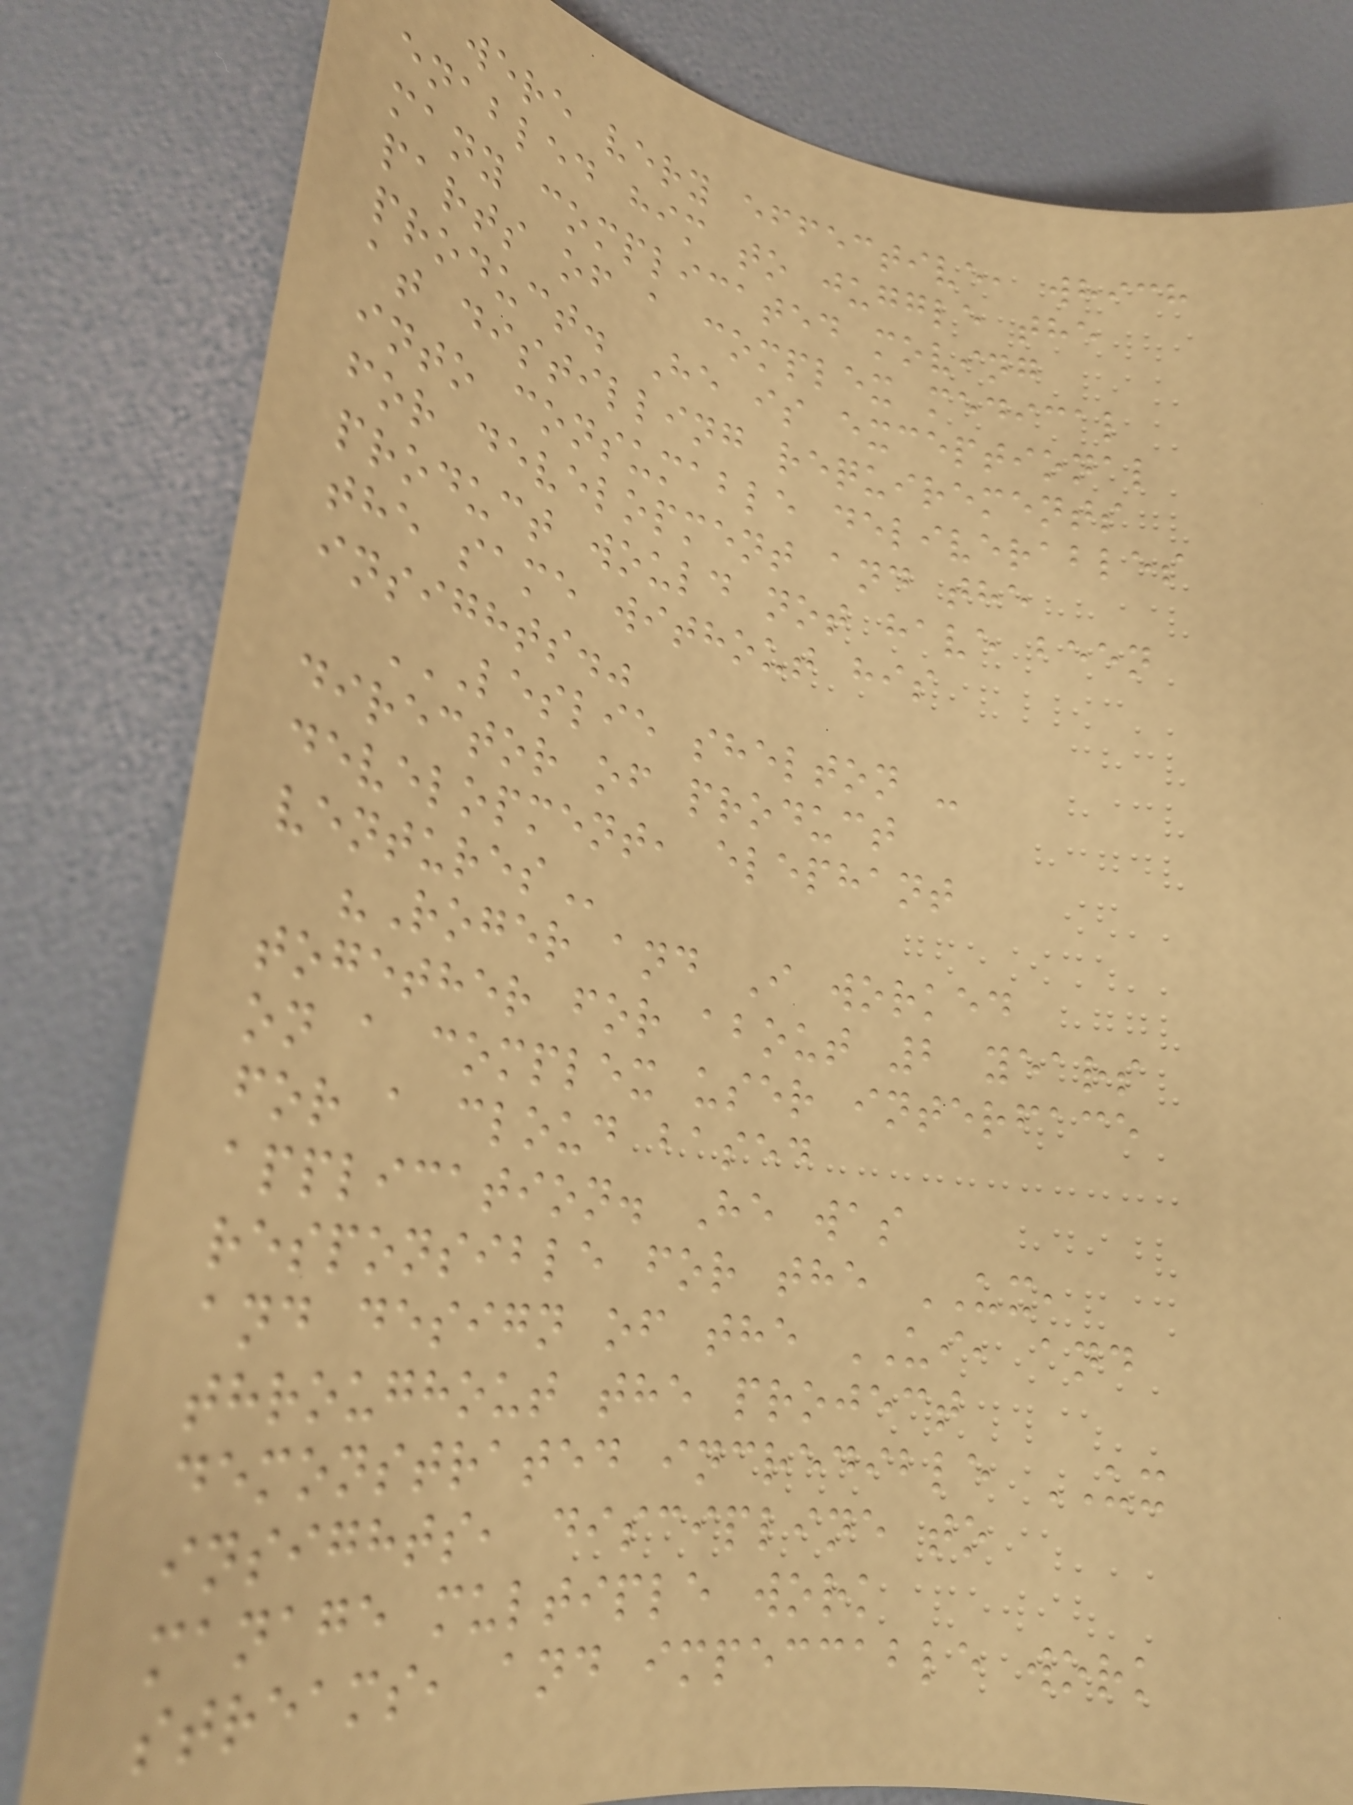were very effective, which
enabled him to juggle the
many complicated moving
parts of a complex medical
product. He is exceptional
at distilling requirements
into consumable deliverables
for development and the
product would not have been
the same without his
insights."
LESLIE SHELTON -
DIRECTOR OF PRODUCT
DEVELOPMENT, ELEPHANT
VENTURES
"Roger and I worked
together for about 2 years
on a complex user interface
for a cloud based
application. He was
responsible for the UX,
and design of the UI, and
throughout the project
demonstrated incredible UX
insights, discipline to
manage multiple work
streams, and impeccable work
